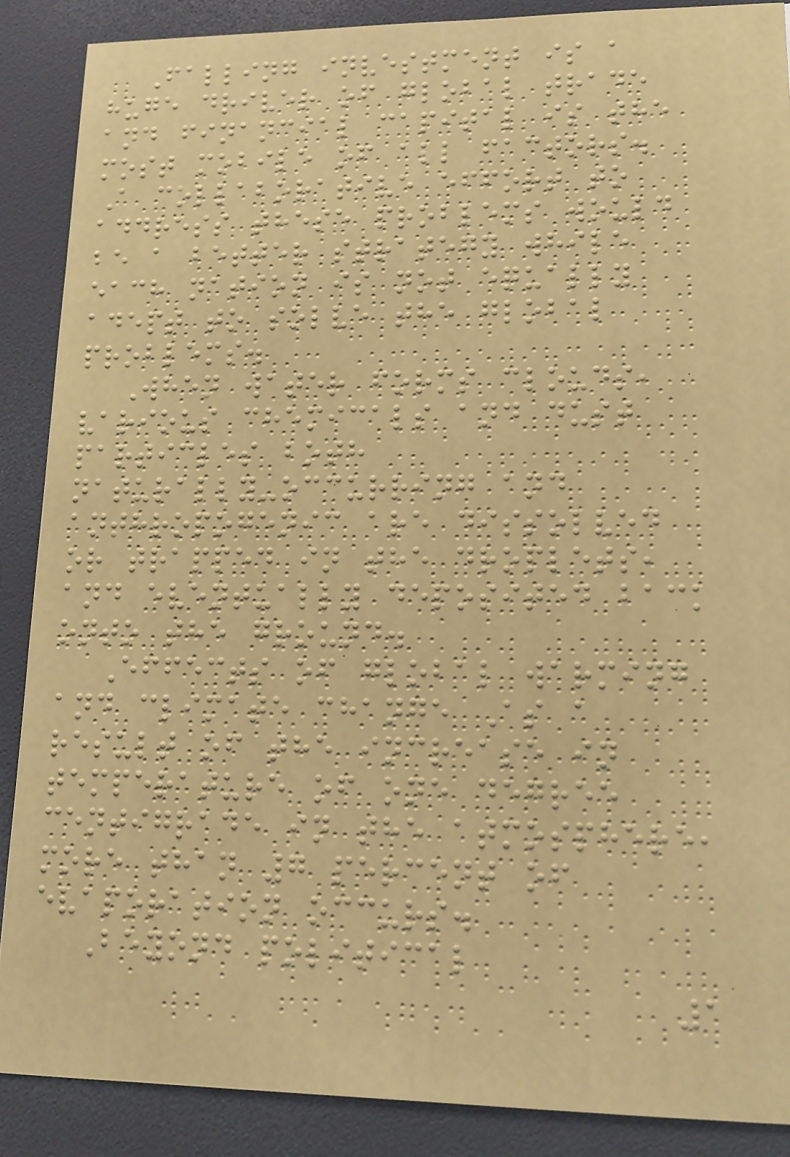Falling investment is a
huge driver of global trade
and financial capital is the
most mobile of all factors.
A collaborative effort to
address these problems would
be a better strategy while
each nation is not equally
adept to solve the global
problems.
When water forms clouds,
various chemicals and dust
particles both
naturally-occurring and
anthropogenic are dissolved
or trapped in the droplets,
and eventually deposited back
onto the ground.
Effects of global warming
and climate change As a
result of the increase in
temperature of one degree
centigrade in the atmosphere,
more than 7 percent of
evaporation occurs.
Beyond political
1
